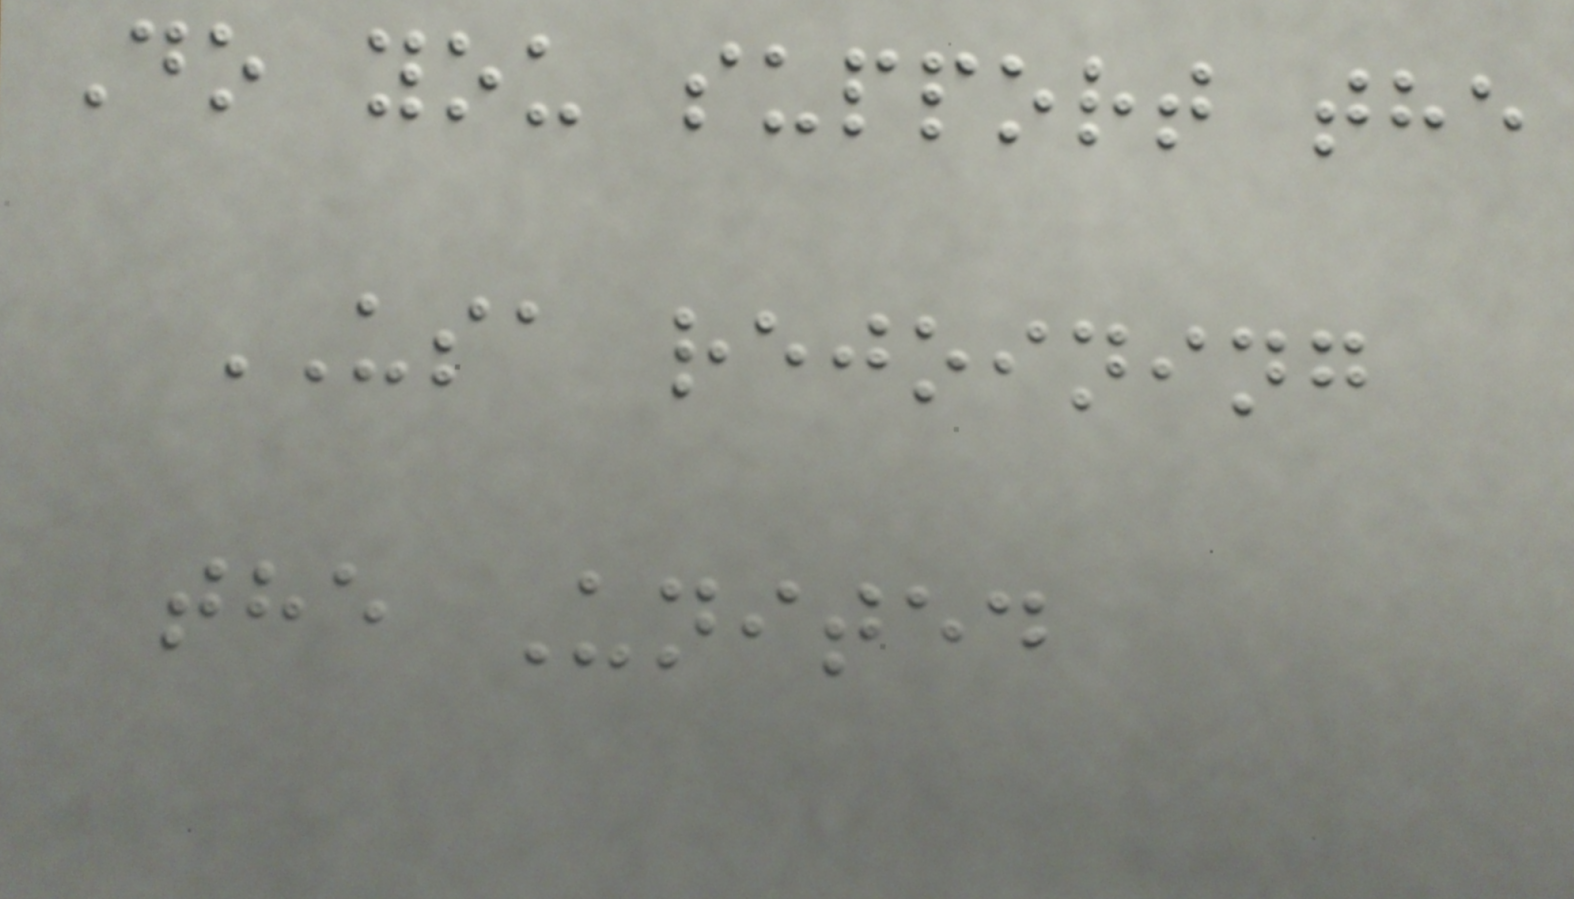Do you support the
USA rejoining
the United
